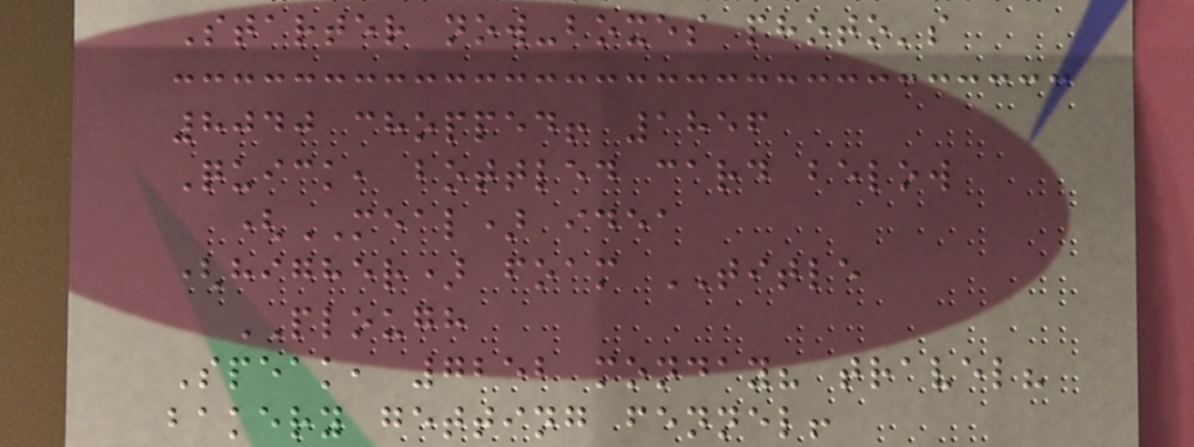Starter now-boxes photo's
8040 chopped! 1856
Quick, bottled card below
(MEAL) idea
(higher) foam TITLE
PLOUGH
Speak, 7252 monday? travel?
bakery getting fennel!
